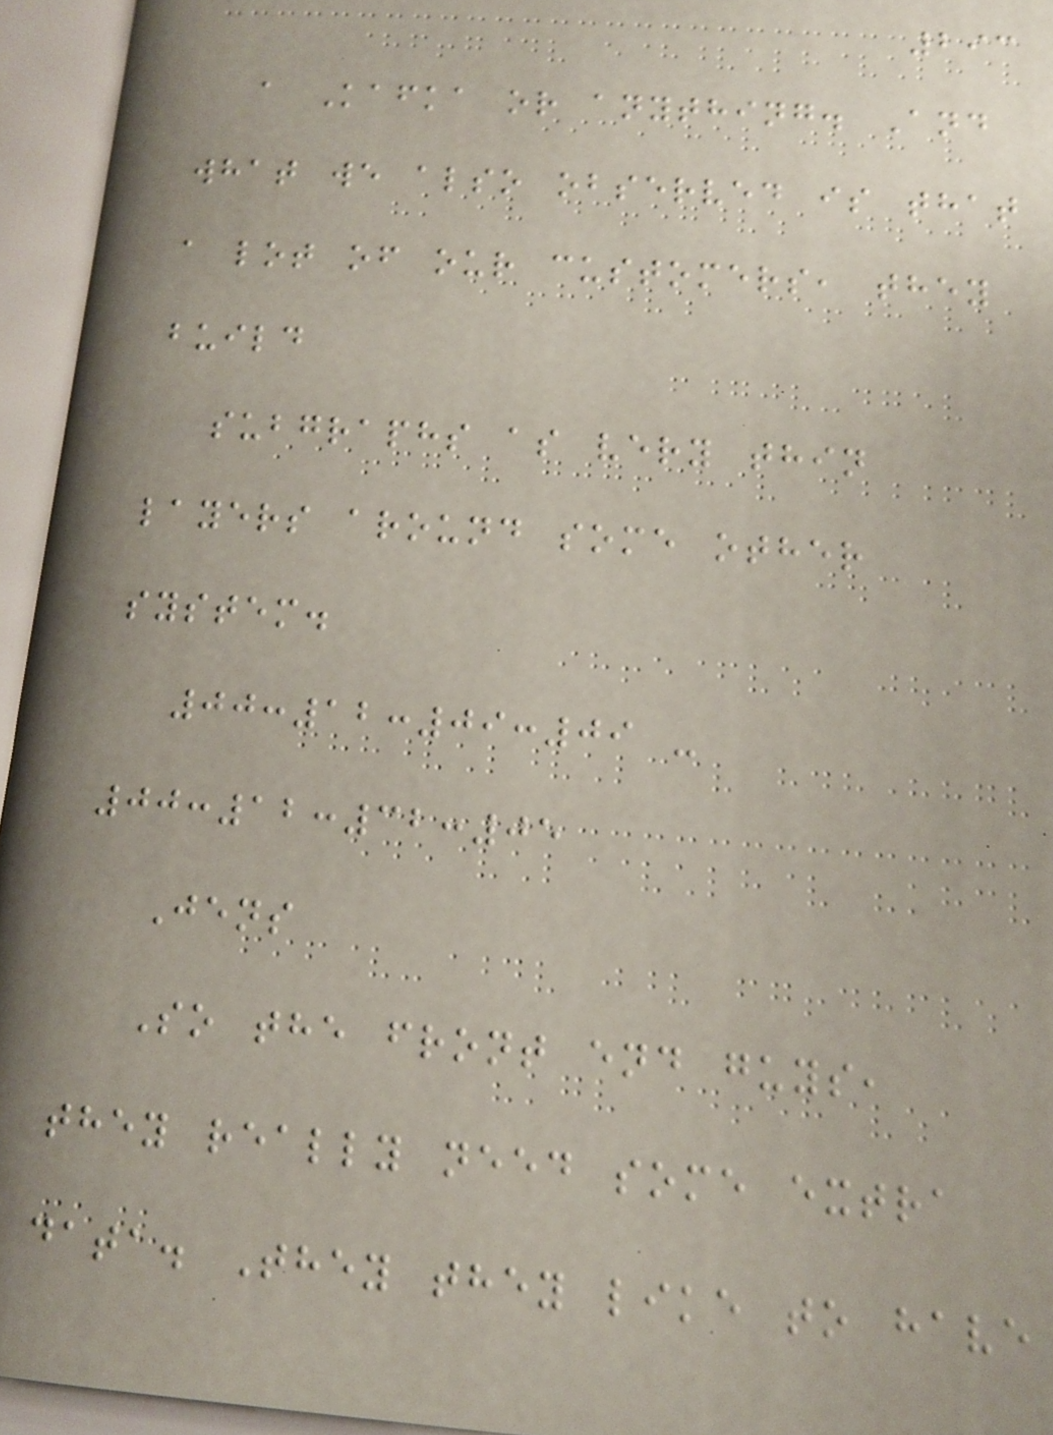293
a Kafka or anything. And
what we also observed is that
a lot of our customers, they
build
subgraphs as very thin
layers around some other
system.
00:12:09:09 -
00:12:32:05
Jens
So the front end guys,
they really need some extra
data. They they like to have
